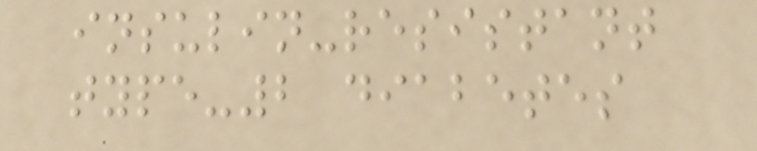insulin-resistant
type-2 diabetes
